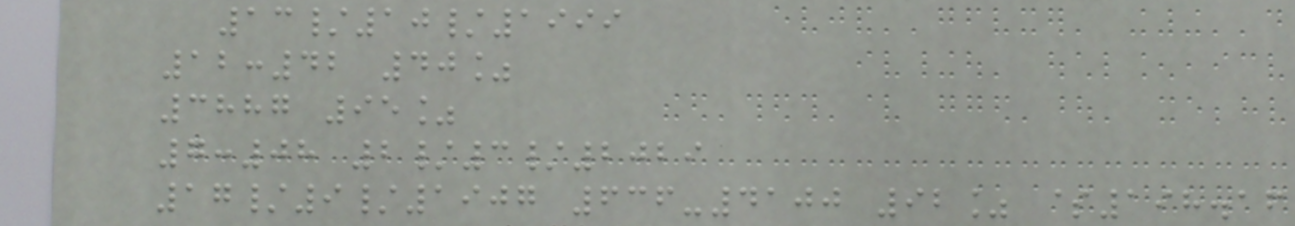13/10/1999
12:42 40%
3887 95%
7:08 2/3/2029
17/9/1907 636-4100 92% $198.16
